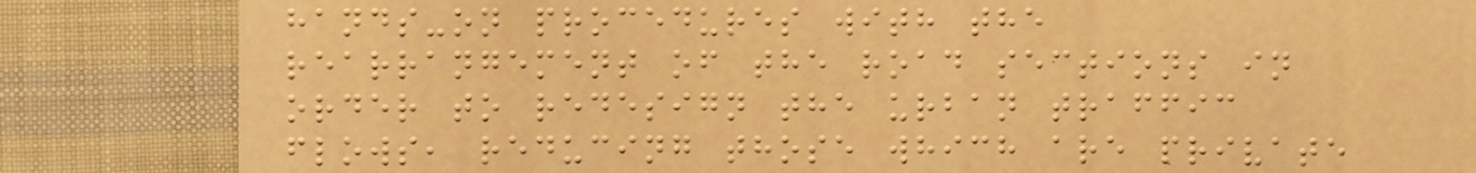hands-on procedures with the
rearrangement of the road sections in
order to redesign the urban traffic
flows, reducing those which are private
